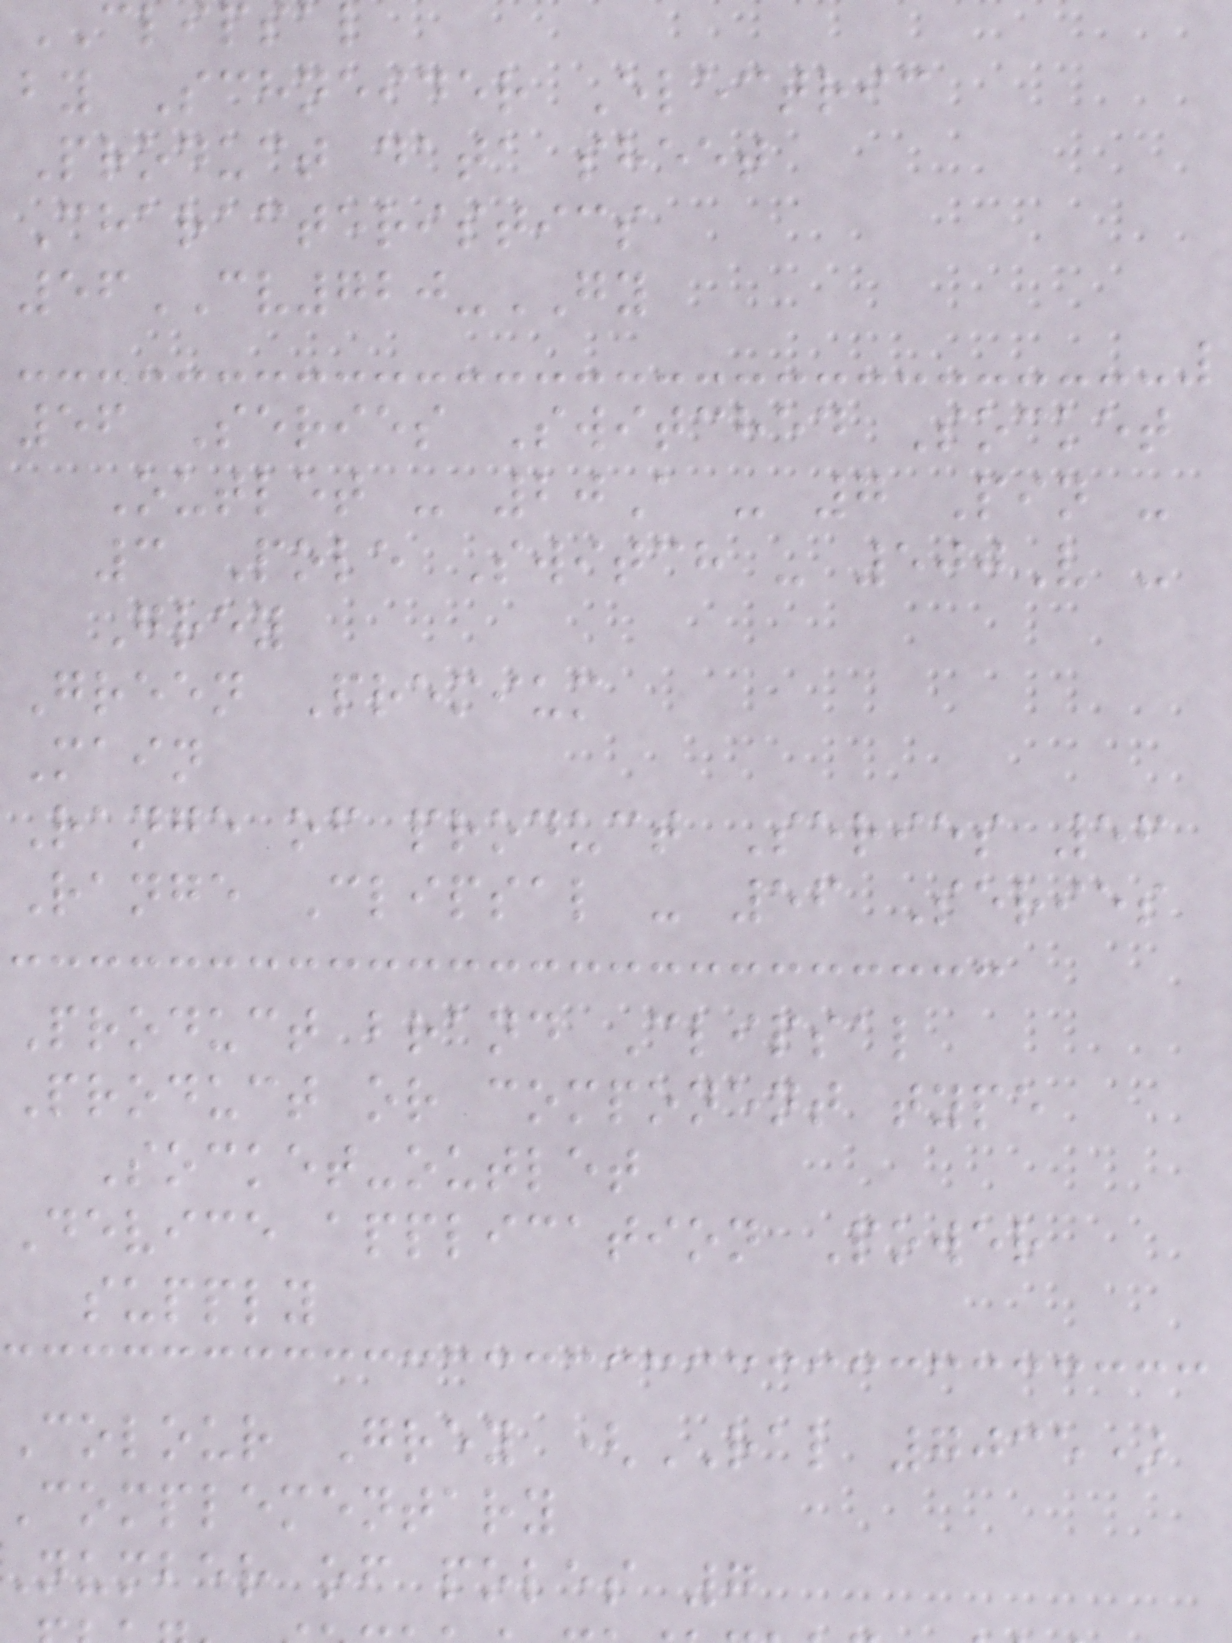CLIPSAL
by Schneider Electric
Product data sheet
Characteristics
56CV720-GY
56 Series Switched Socket
Outlet - 20A - 7 Pin -
3 Pole Switch - 500V -
Grey
Green Premium
Main
Range of product Series 56
Range Clipsal - 56 Series
Product brand Clipsal
Product or component type
Socket-outlet
Device application Power
supply
Colour Grey (RAL 7035)
complementary
number of poles 7
